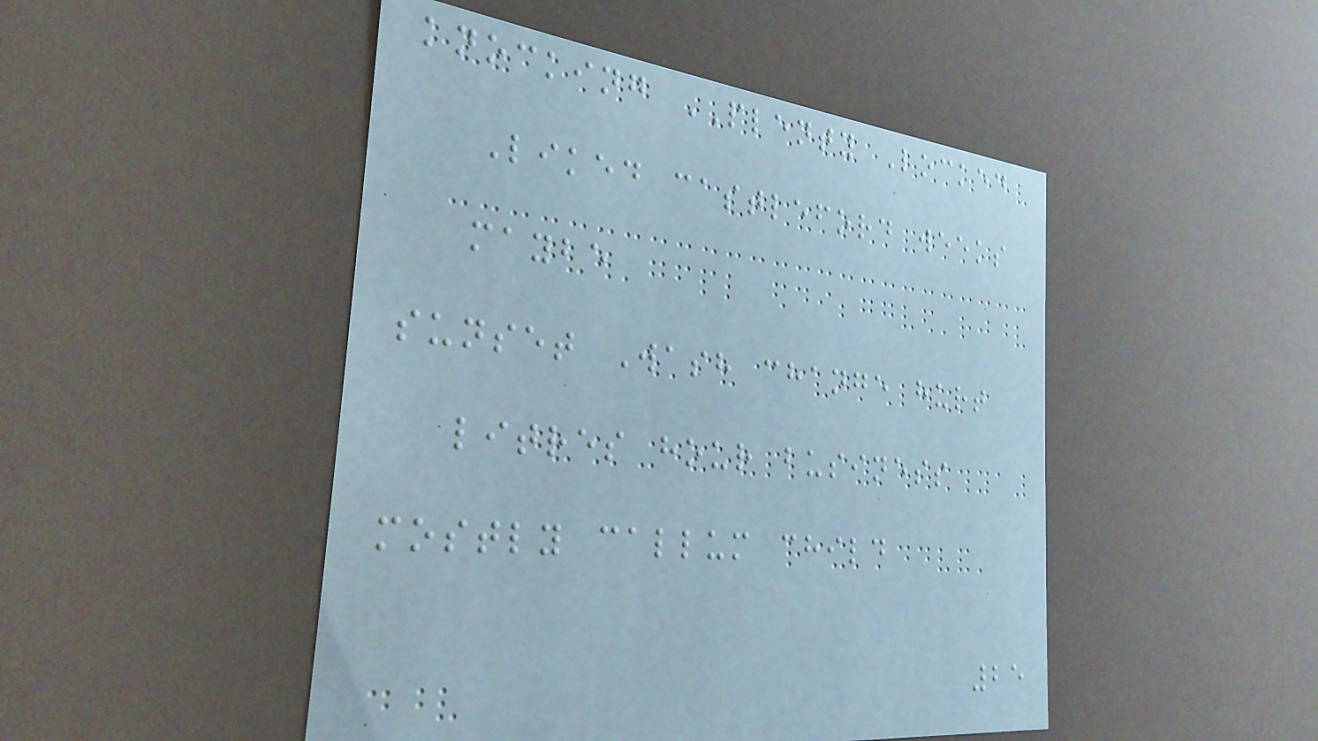knocking PLENTY Locked
Liked castleford weeks
maybe
sunset Wash change hurt
litres hour business
mostly callum child
25
